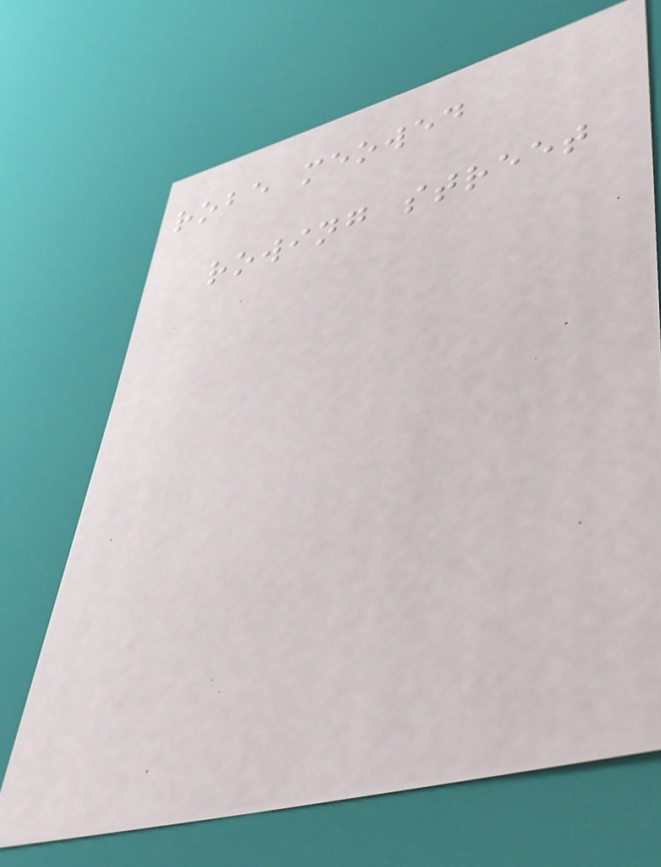robe meowed
rowing street
